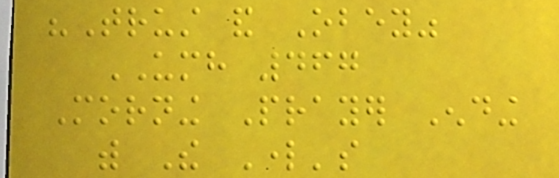"Trust and Obey"
UMH 467
Morning Prayer Ending
with The Lord's
